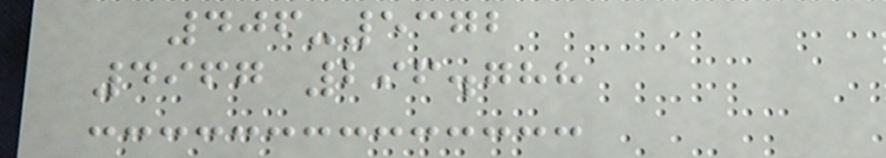406-5372
4967 296.788
